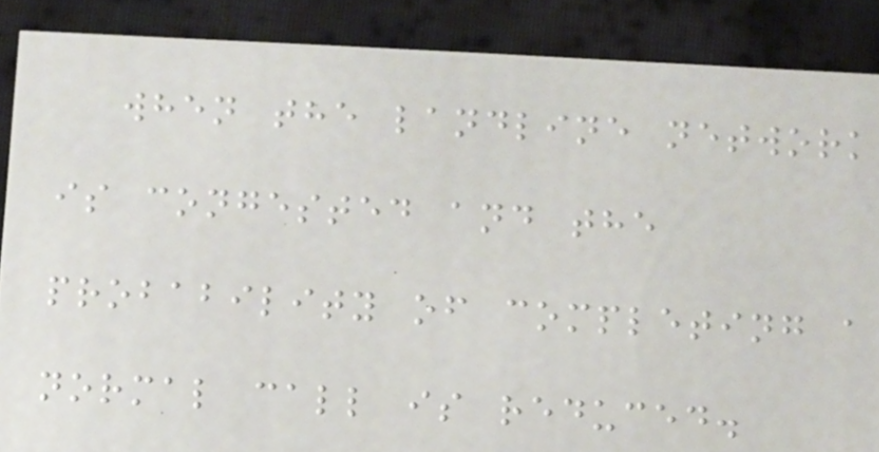when the landline network
is congested and the
probability of completing a
normal call is reduced.
